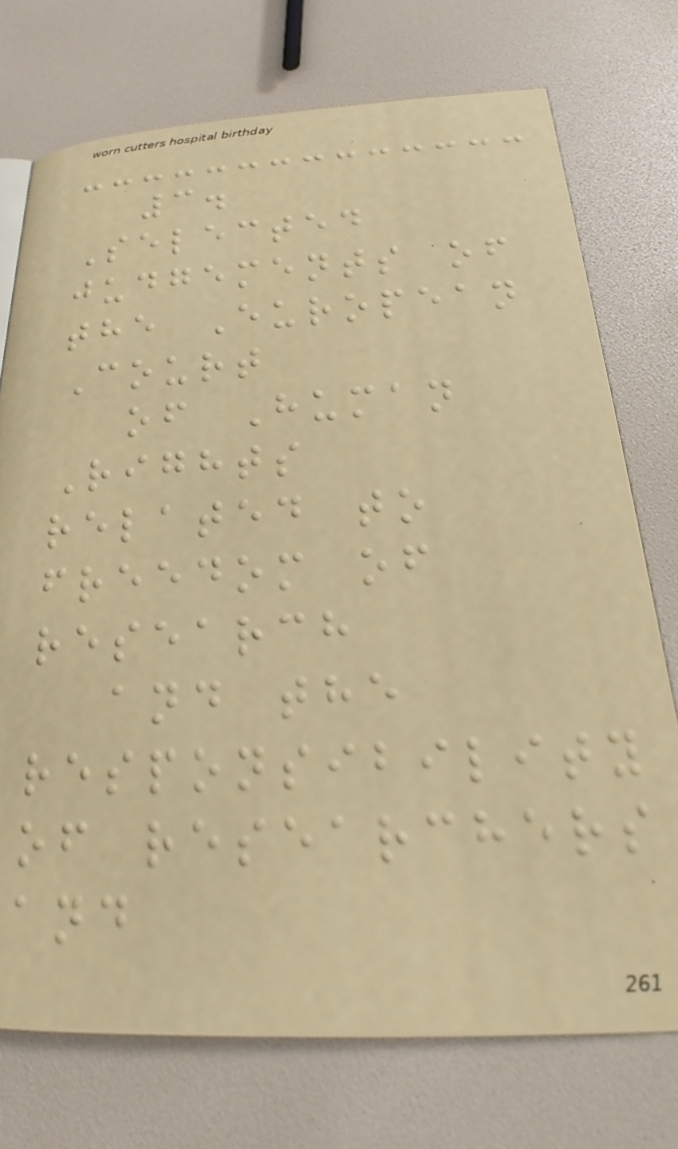3.
Selected
judgements of
the European
Court
of Human
Rights
related to
freedom of
research
and the
responsibility
of researchers
and
